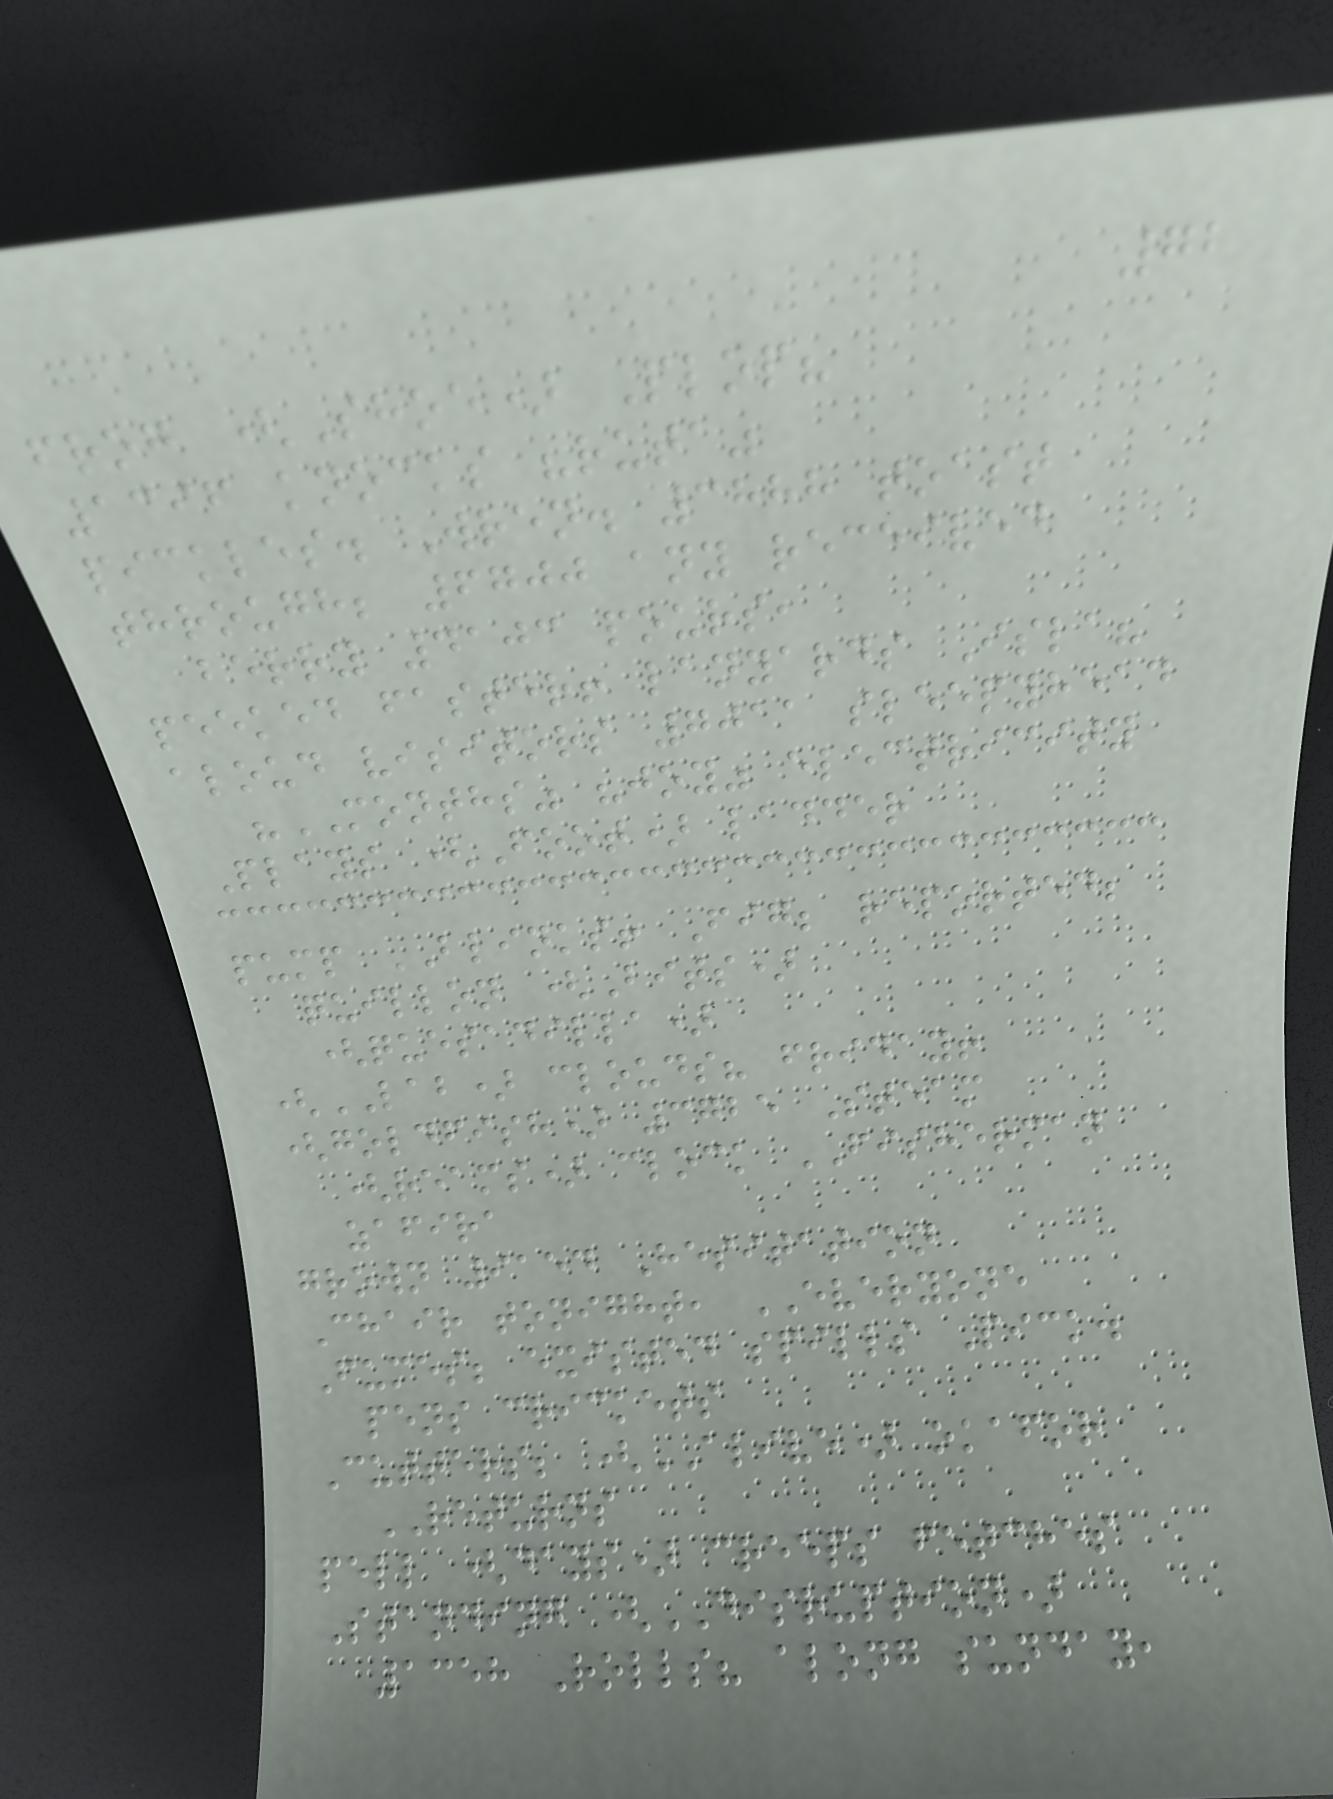72
frog (Shoe) Plop?
1396 knocks "ruta"
pickles. Wren. 3888 toast
through; 6700 any received
berry 4103 pours,
peeked faster! lanyards Isla?
aloud visitors 7011 sleepyhead
"MONTHS" "joy" electricity
Plays (Foot) ladder
pump BLINKS! Fig; reported;
quillon (Bits)
(quesadilla)
(LAB) clouds? friday!
(goldfish) 3725 Steam
(reams) clock FISHERMAN
zafira
grown 9154 Hesitation
Chair tonight, EVERYONE
Fumes; existed spills Pick.
pens crickets
Cutters; (ALIVE) okafor
RETURNS
pell (days) creeps fetches
Standing (DISRUPTION)
1358 Rolls? along sunday,
